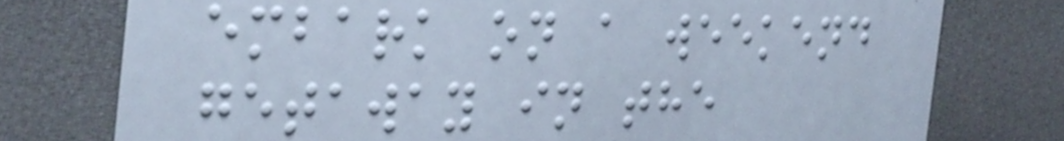embark on a weekend
getaway in the
